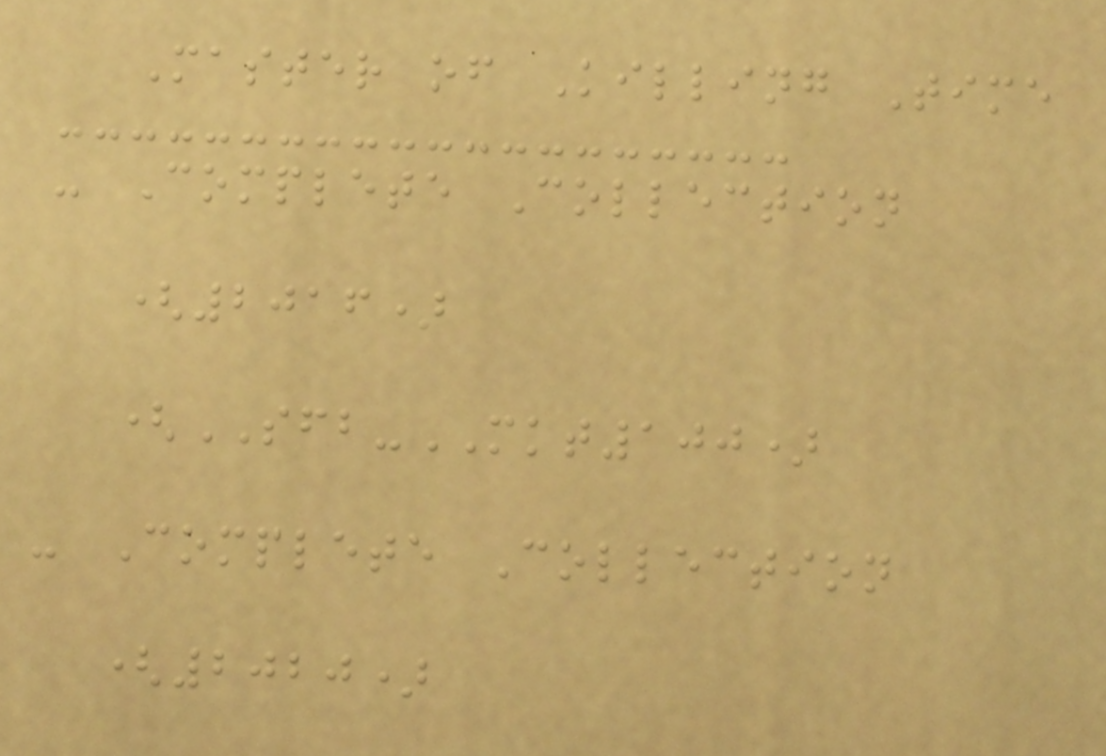Master of Killing Time
- Complete Collection
(2016)
(SFB-MKT100)
- Complete Collection
(2020)
